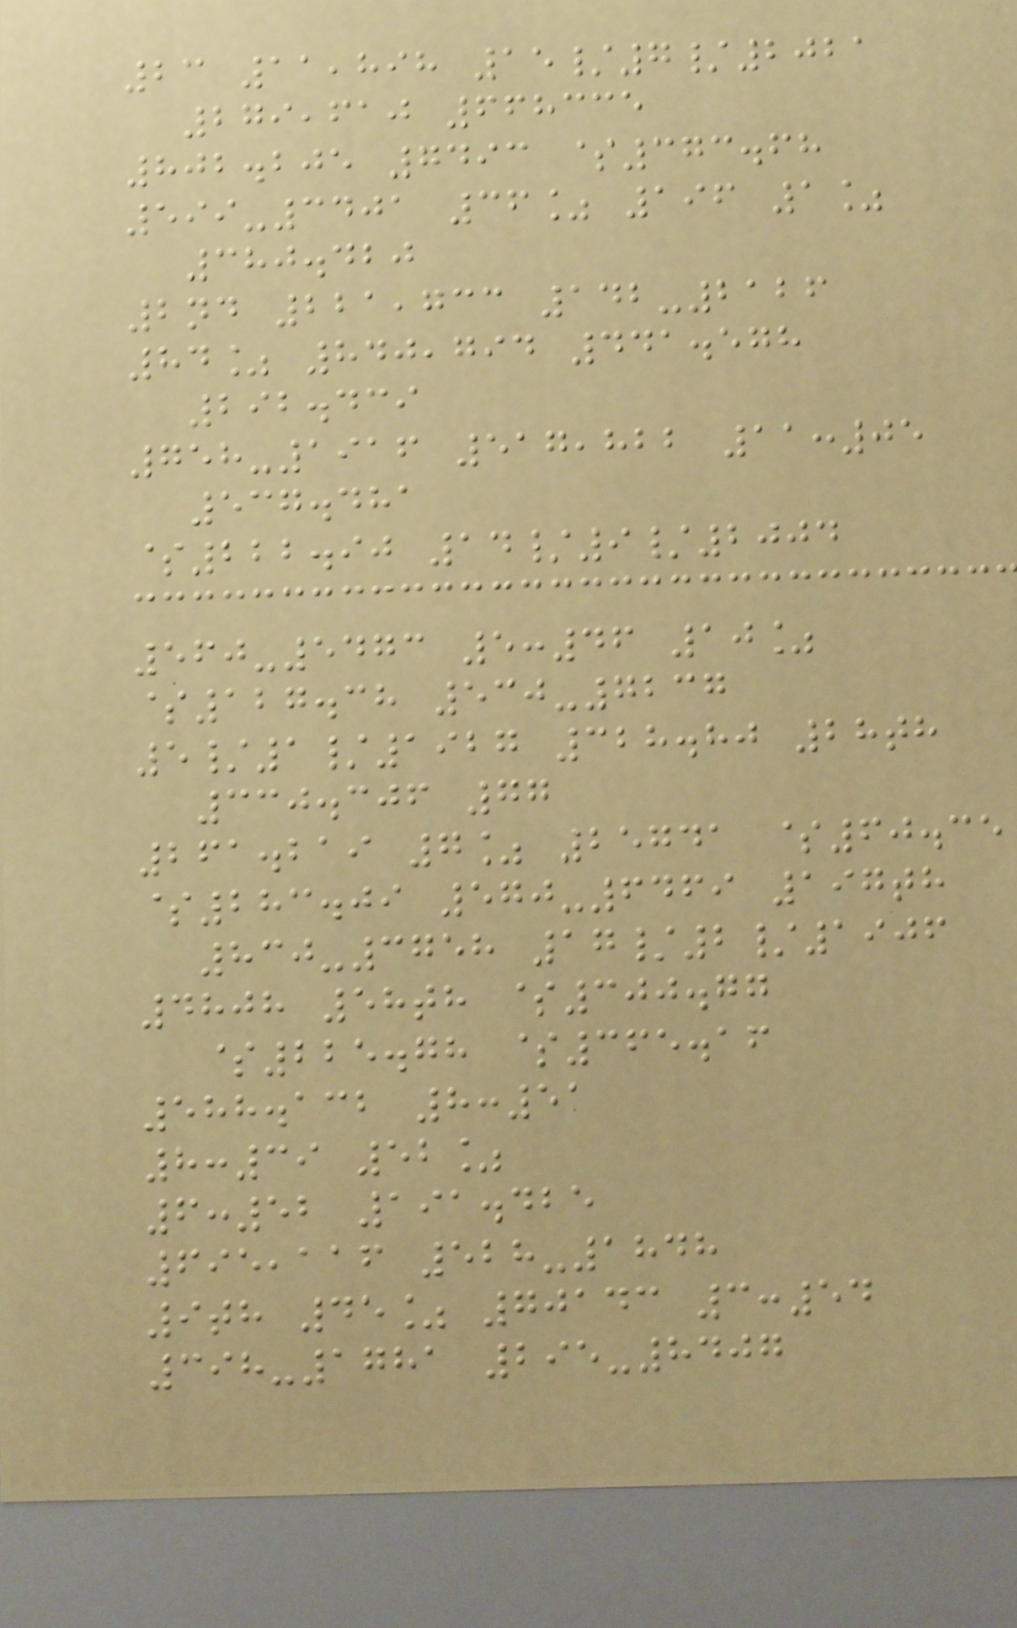23 11,898 15/7/2021
279,610 668335
802.205 7493 $373.68
599-3401 36% 196 1%
380.420
2nd 221,733 142-2126
84% 840,794 441.578
292.439
758-1916 517,822 11:05
537.481
$222.90 14/9/2004
560-5473 5:46 10%
$127.38 530-7237
5/1/1927 328.80 28th
330.306 77
261.219 7% 25741 $60.35
$283.09 570-6469 197th
830-3758 17/2/1906
4808 58th $300.77
$225.78 $365.16
588.132 8:51
8:39 52%
6:52 191.425
695,116 528-1848
9th 45% 70143 3:54
398-1781 295-8407
